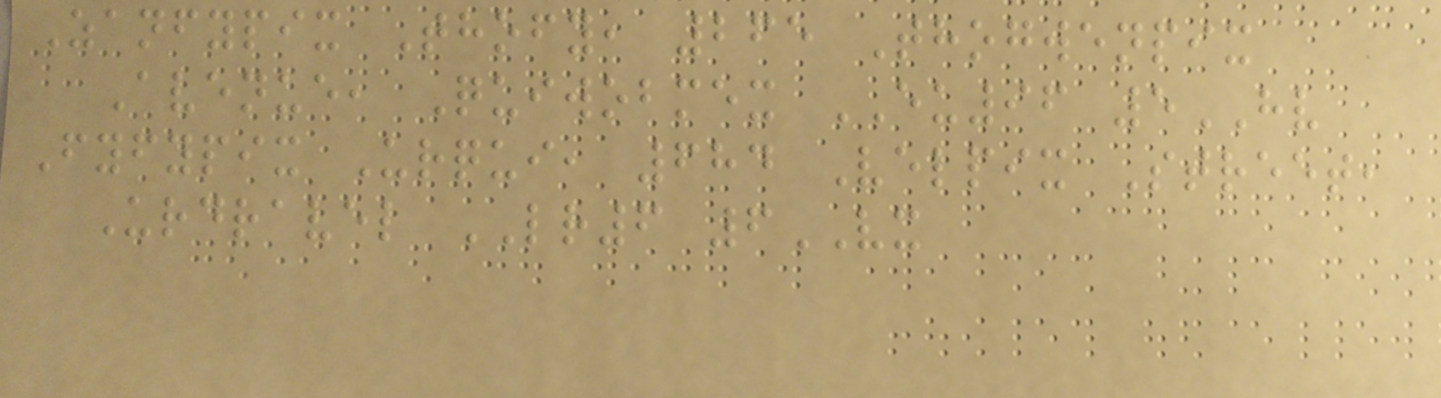Zanfypix Thofy, 265 Thogwenpix
Avenue, Quiwobmex EU96 5HV
Fyfypix Urqui, 684 Velpix Street,
Urdravel LR6 6VX
